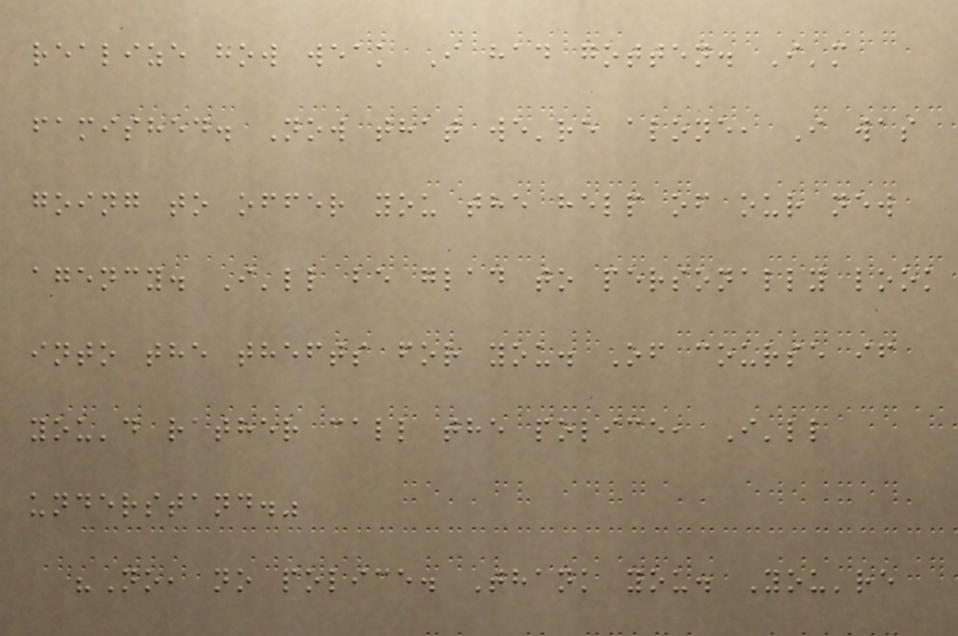realize how weak I had gotten. I'm
famished. Now that we're alone, I was
going to offer you the help of our new
agency. I'll be glad to personally look
into the thefts for you. Of course if
you'd rather call the police, I'll
understand."
"No, no police. Thank you. You're
